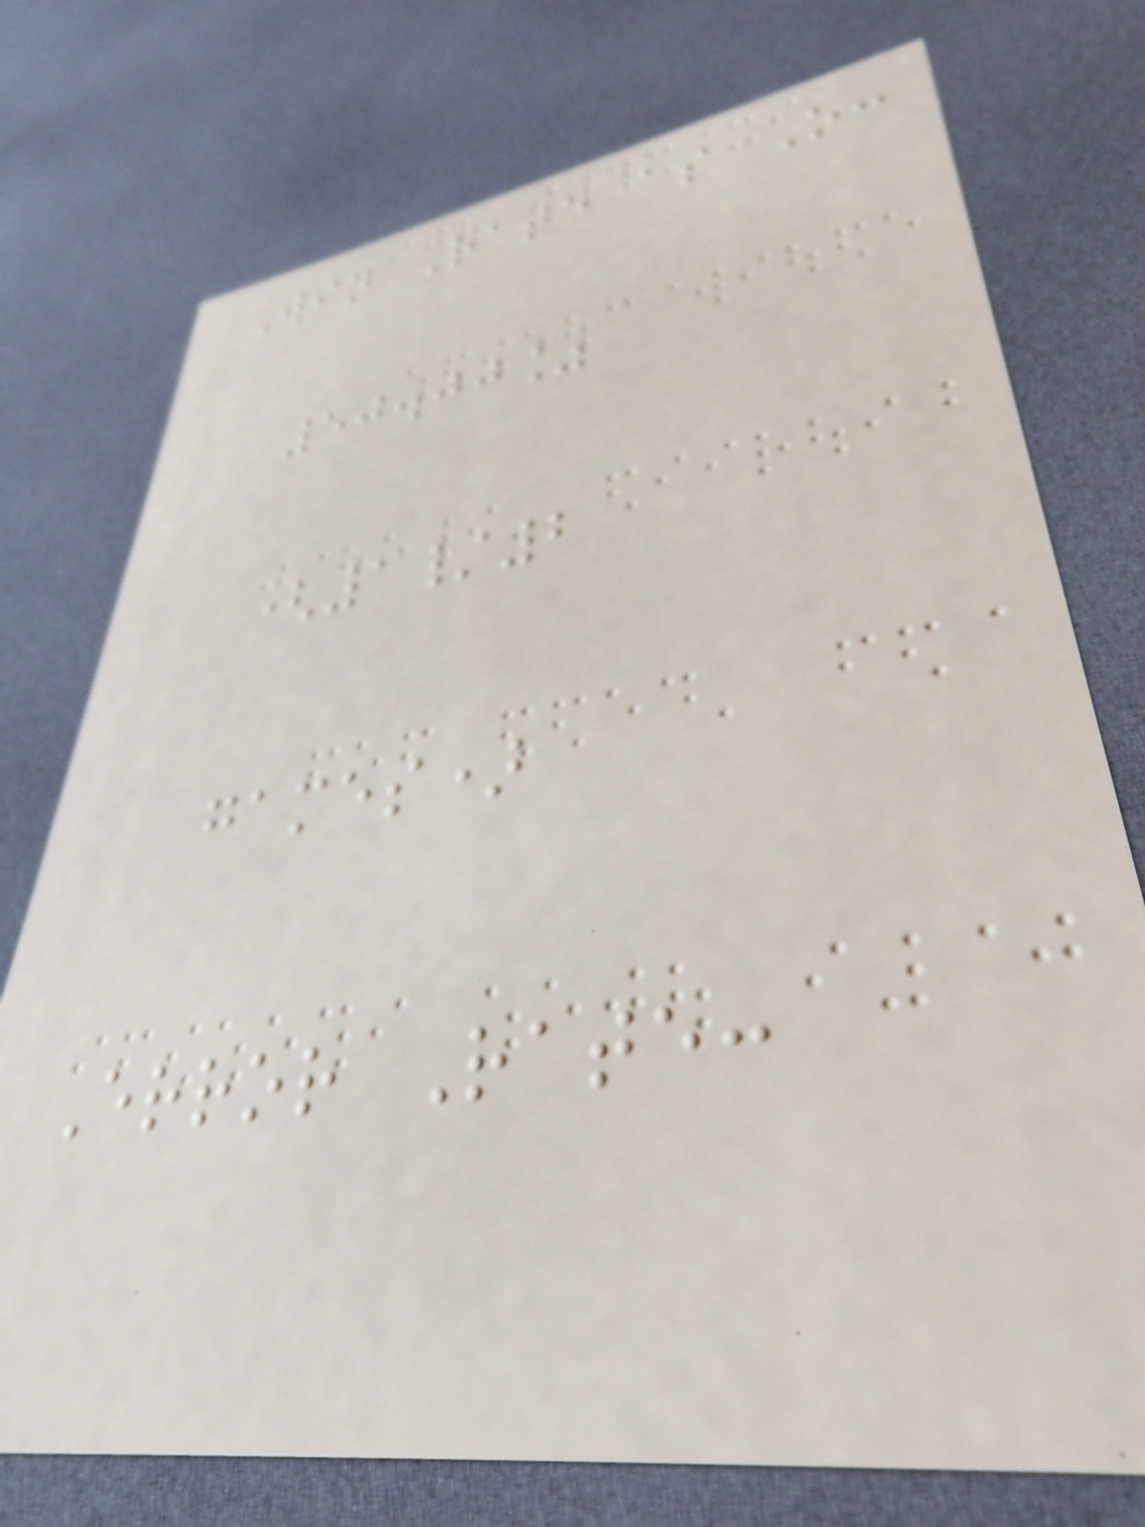Win Rate as O:
50.00%
(1/2
games)
Error Rate:
